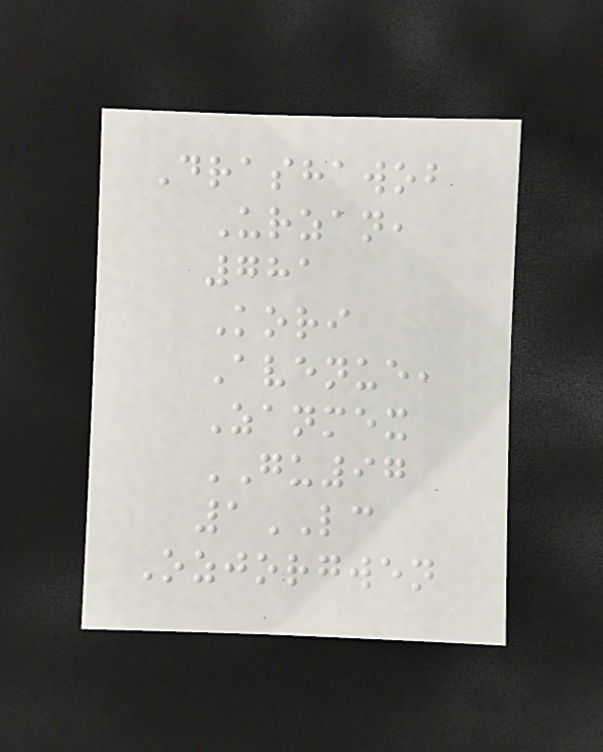Drashawob
Urzan,
781
Kori
Avenue,
Zanmex
GU97
1LC
Ozjorgwen
